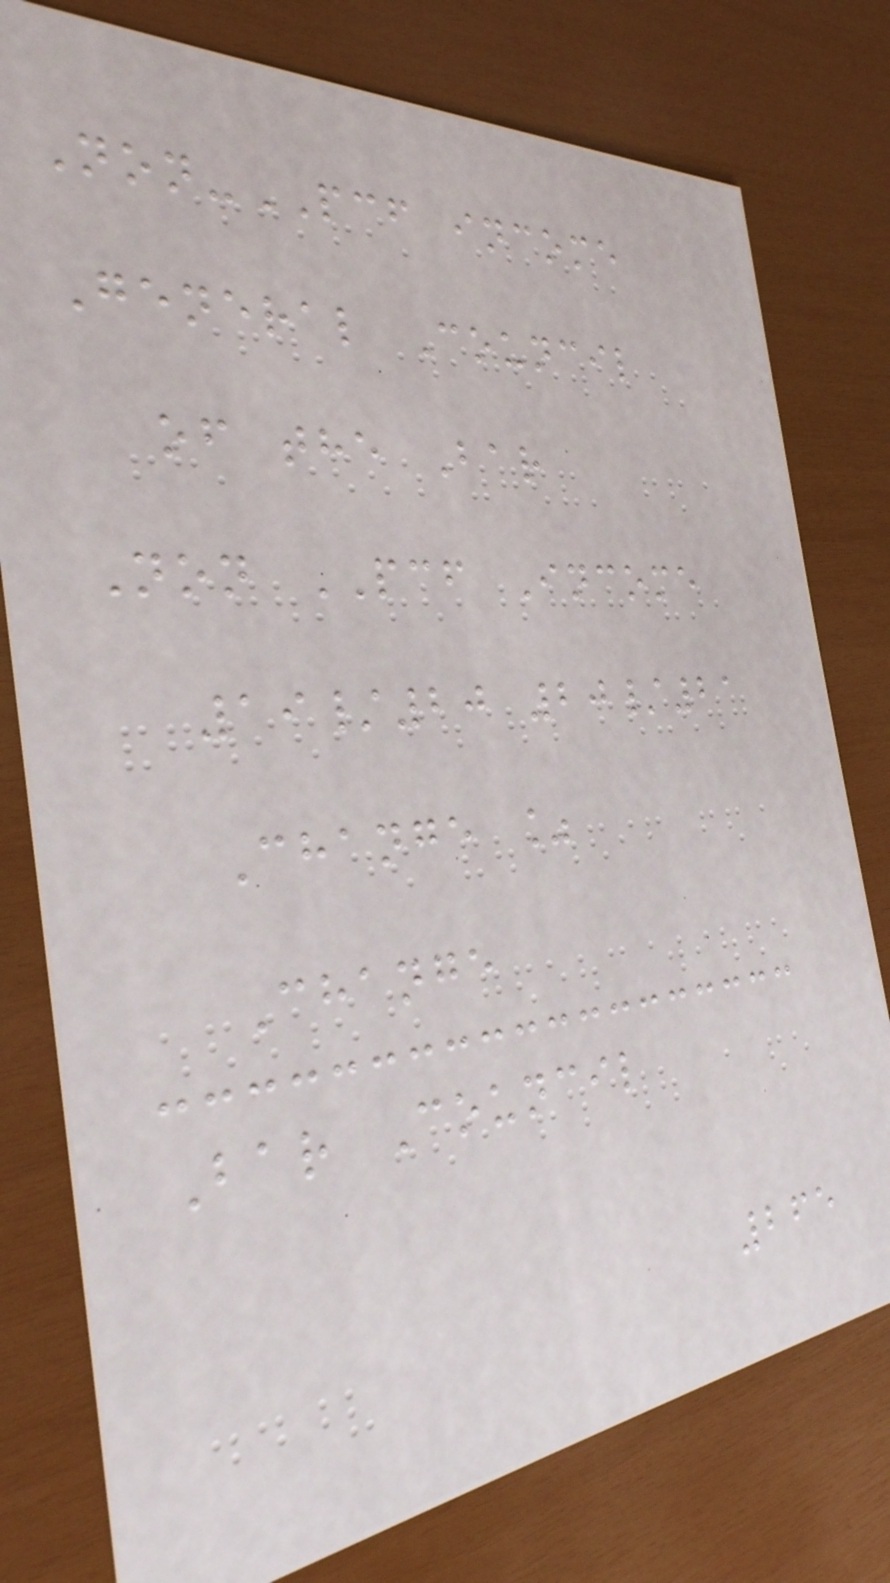Non-PCF income
General Council
of the Bar
Non PCF Income
19/20 20/21
Change %
Change
Bar Council
265
